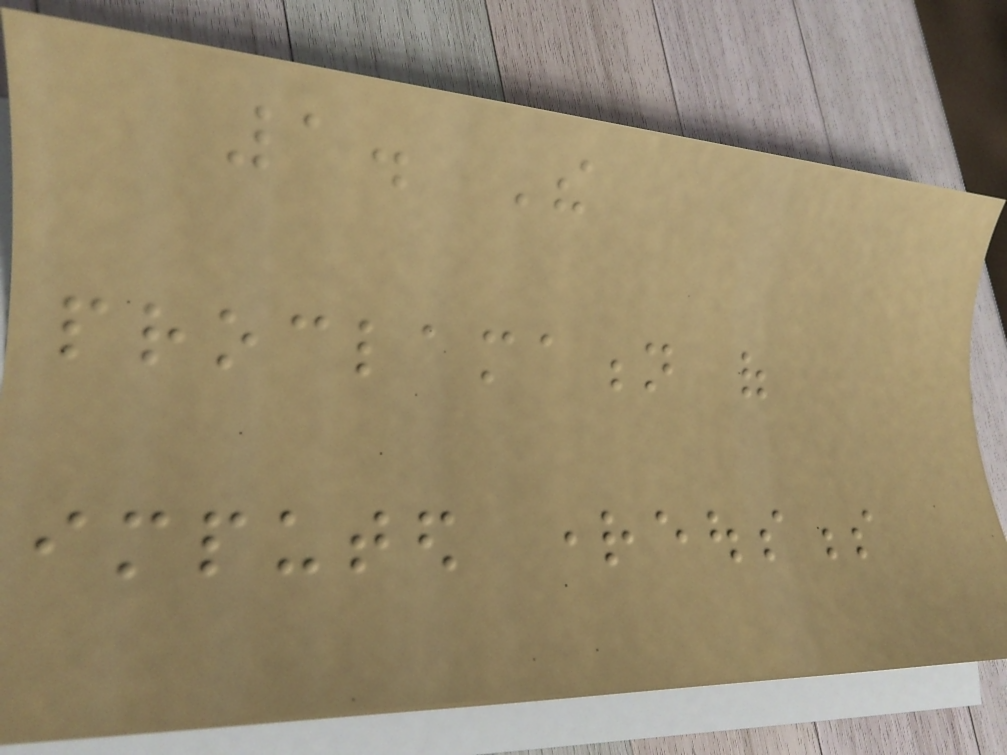1. The
proclamation of
imputed righteousness
